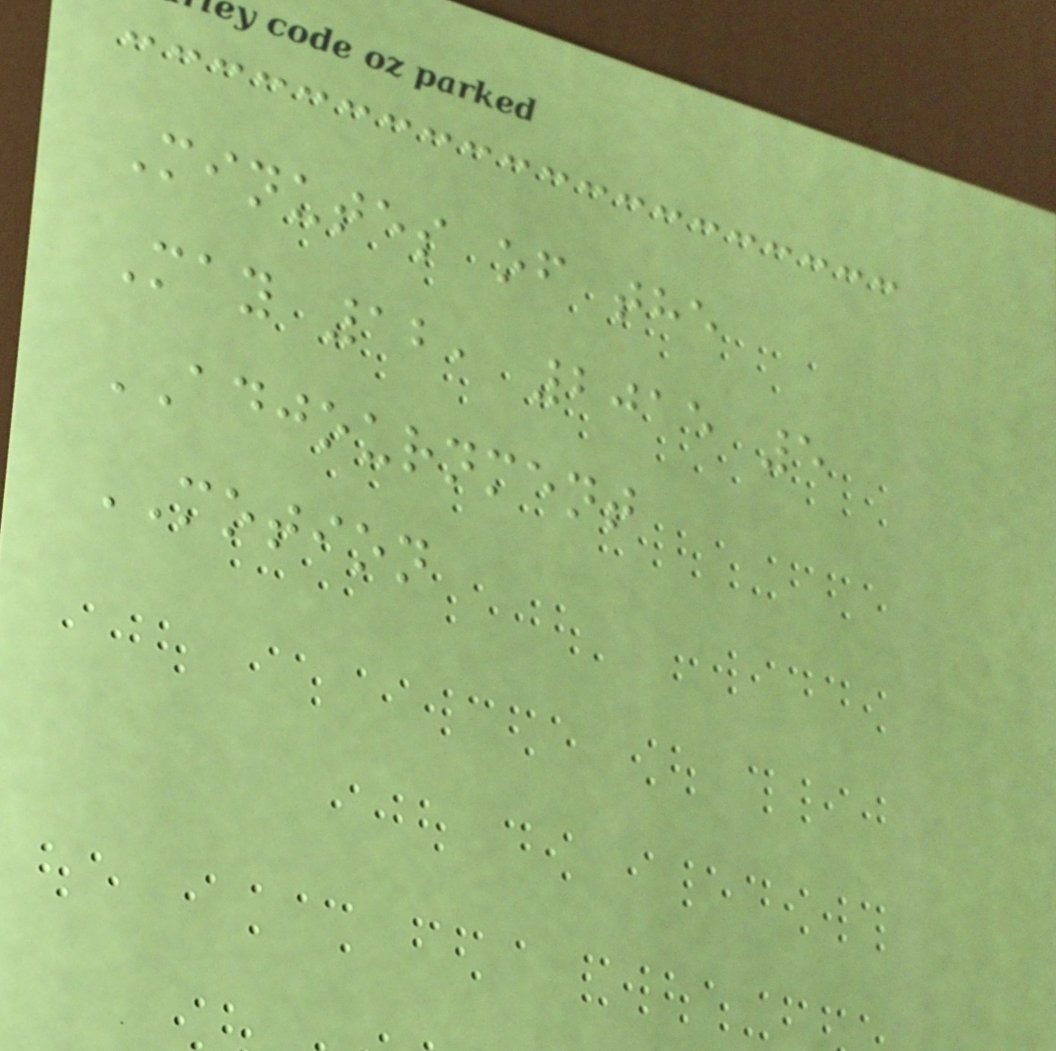Minutes of the
May 12, 2015 5
ADJOURNMENT
MOTION
